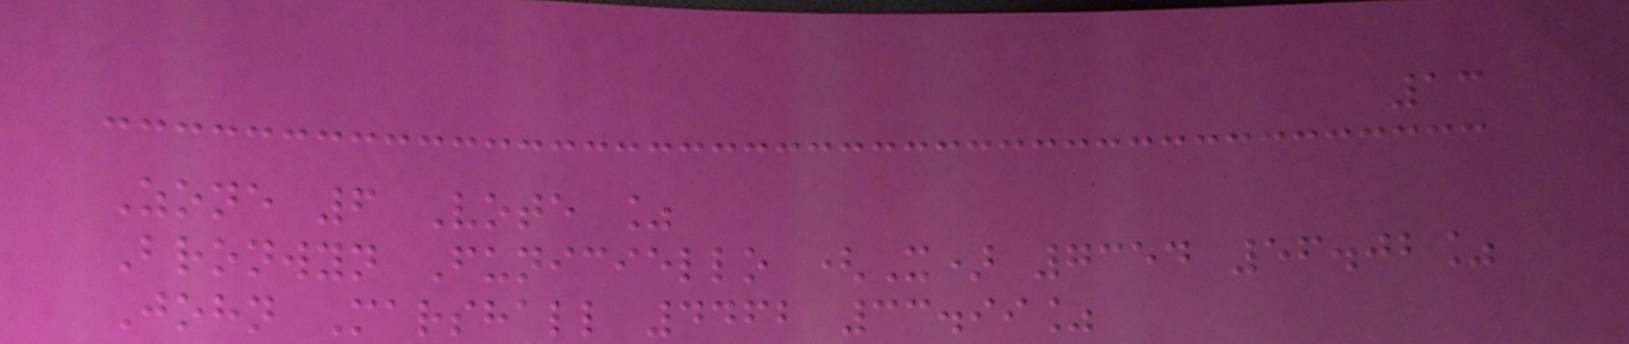13
Zone 6 Vote %
Bronwyn Funiciello (X) 7354 56.02%
John Marshall 4462 33.99%
